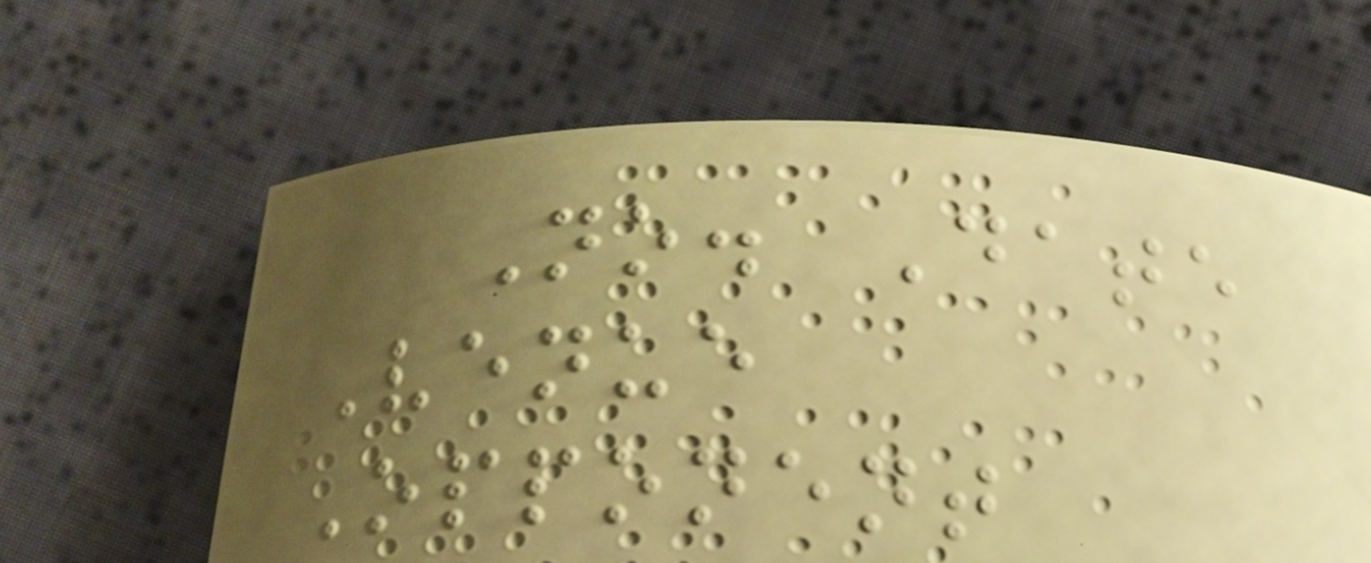No. Date
Venue
Opponent
